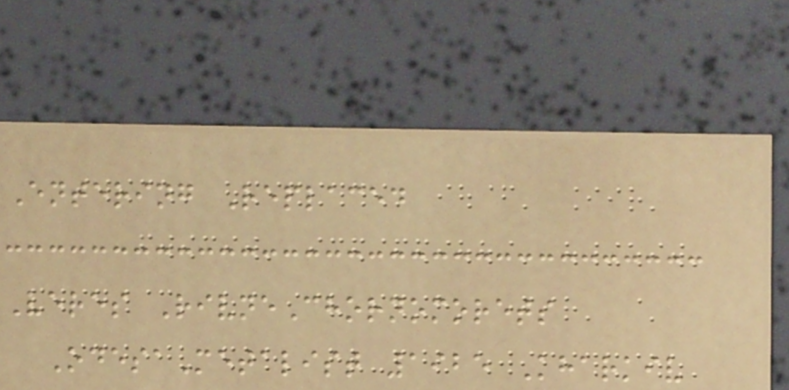Entering Replaced
Veres RivneChornomorets
OdesaMetalist 1925 Kharkiv
